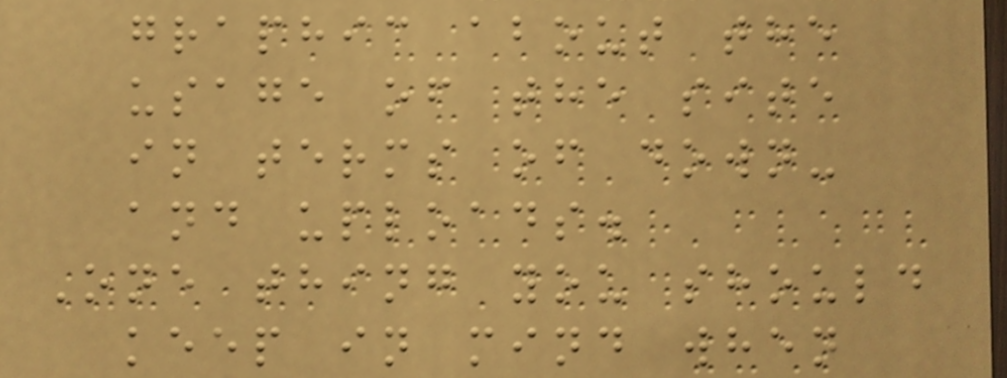graphic about the
usage of the site
in terms of down-
and uploads.
One thing you should
keep in mind when
